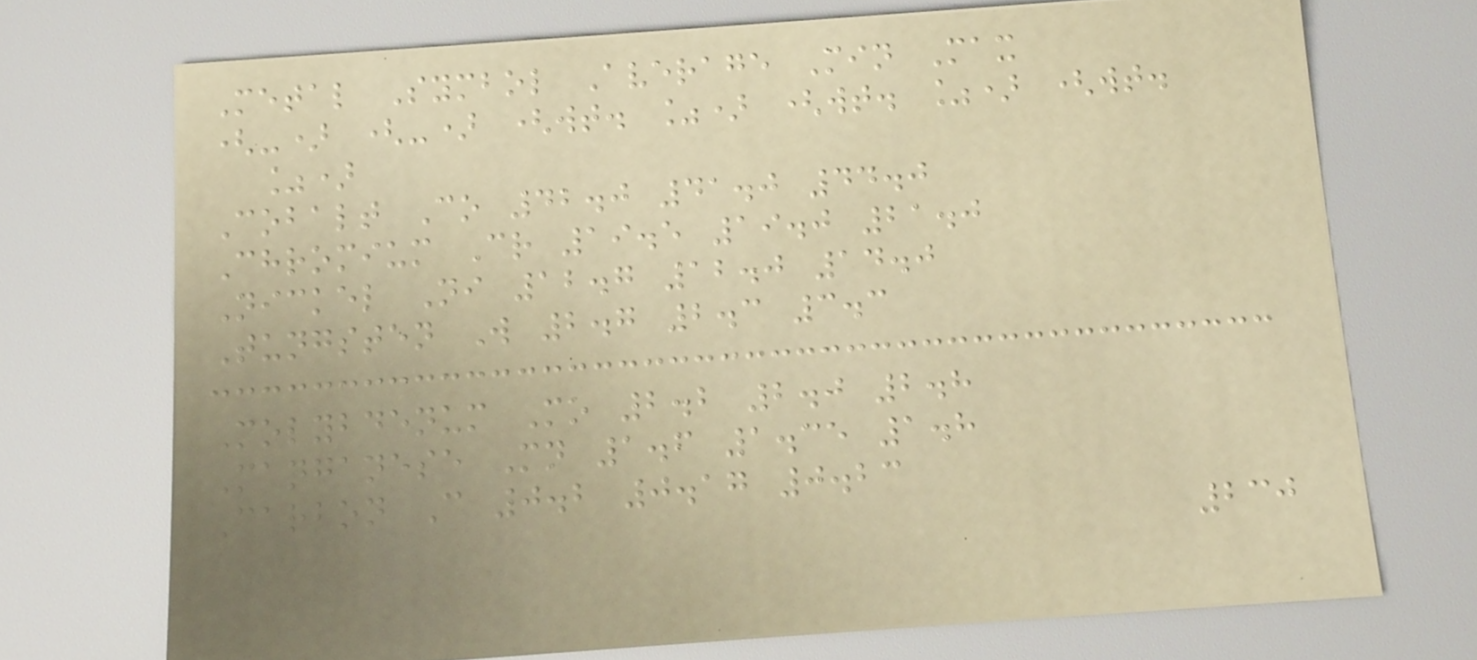Metal Symbol Average Min Max
(-) (-) (wt. %) (wt. %) (wt.
%)
Cobalt Co 42.0 41.0 44.0
Chromium Cr 19.5 19.0 21.0
Nickel Ni 12.7 12.0 14.0
Tungsten W 2.7 2.3 3.3
Molybdenum Mo 2.2 2.0 2.8
Manganese Mn 1.6 1.35 1.8
Carbon C 0.2 0.17 0.23
230
